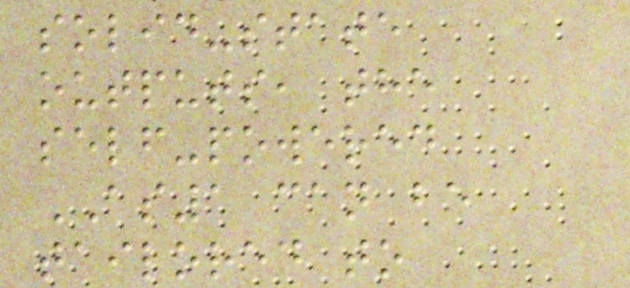solid-state
outputs, the
self-powered
AS1 can be
tailored to
